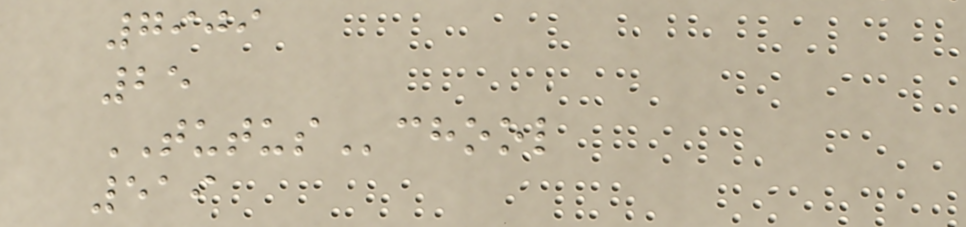7909
25
TUTUSchool
519
